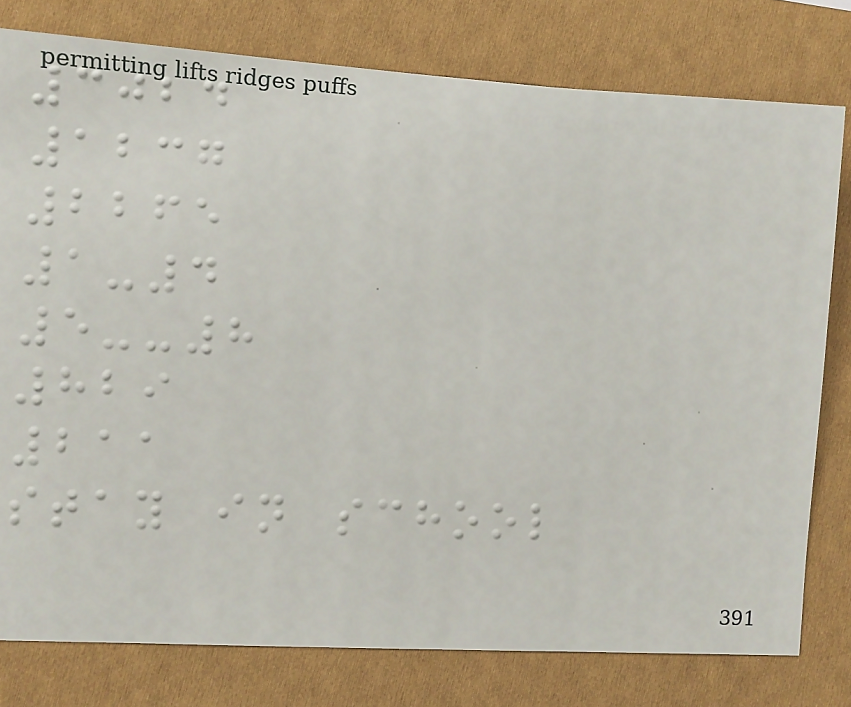3024
1237
2265
1-4
5--8
829
211
stay in school
